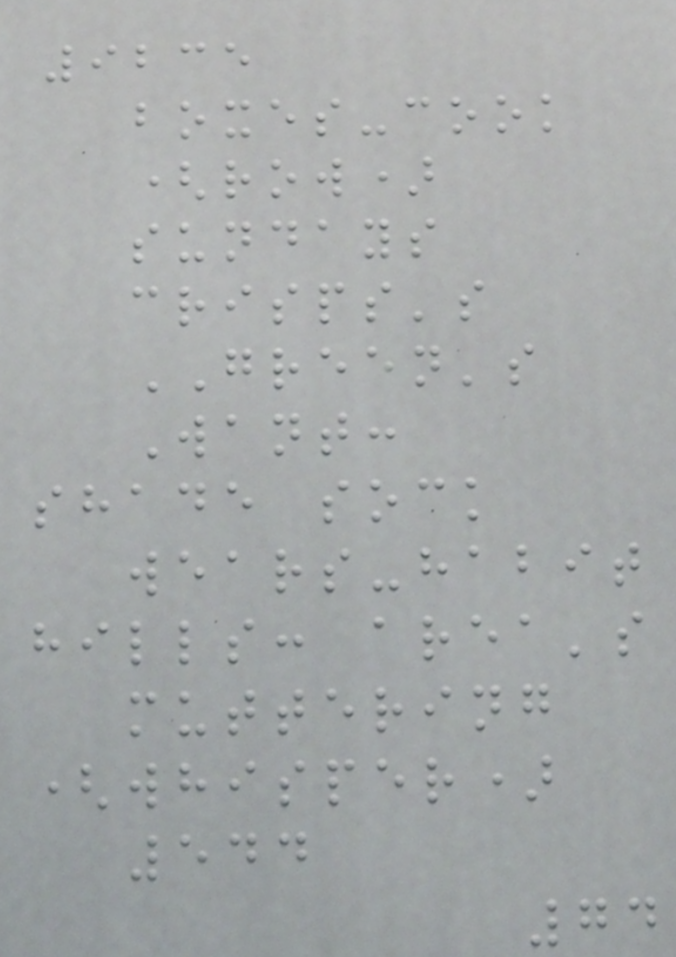9235
boxes-cook
(row)
sundays
crisps's
GREEN's
Want:
shade sock
wears-habit
hills: area's
muttering
(whisper)
544
74
